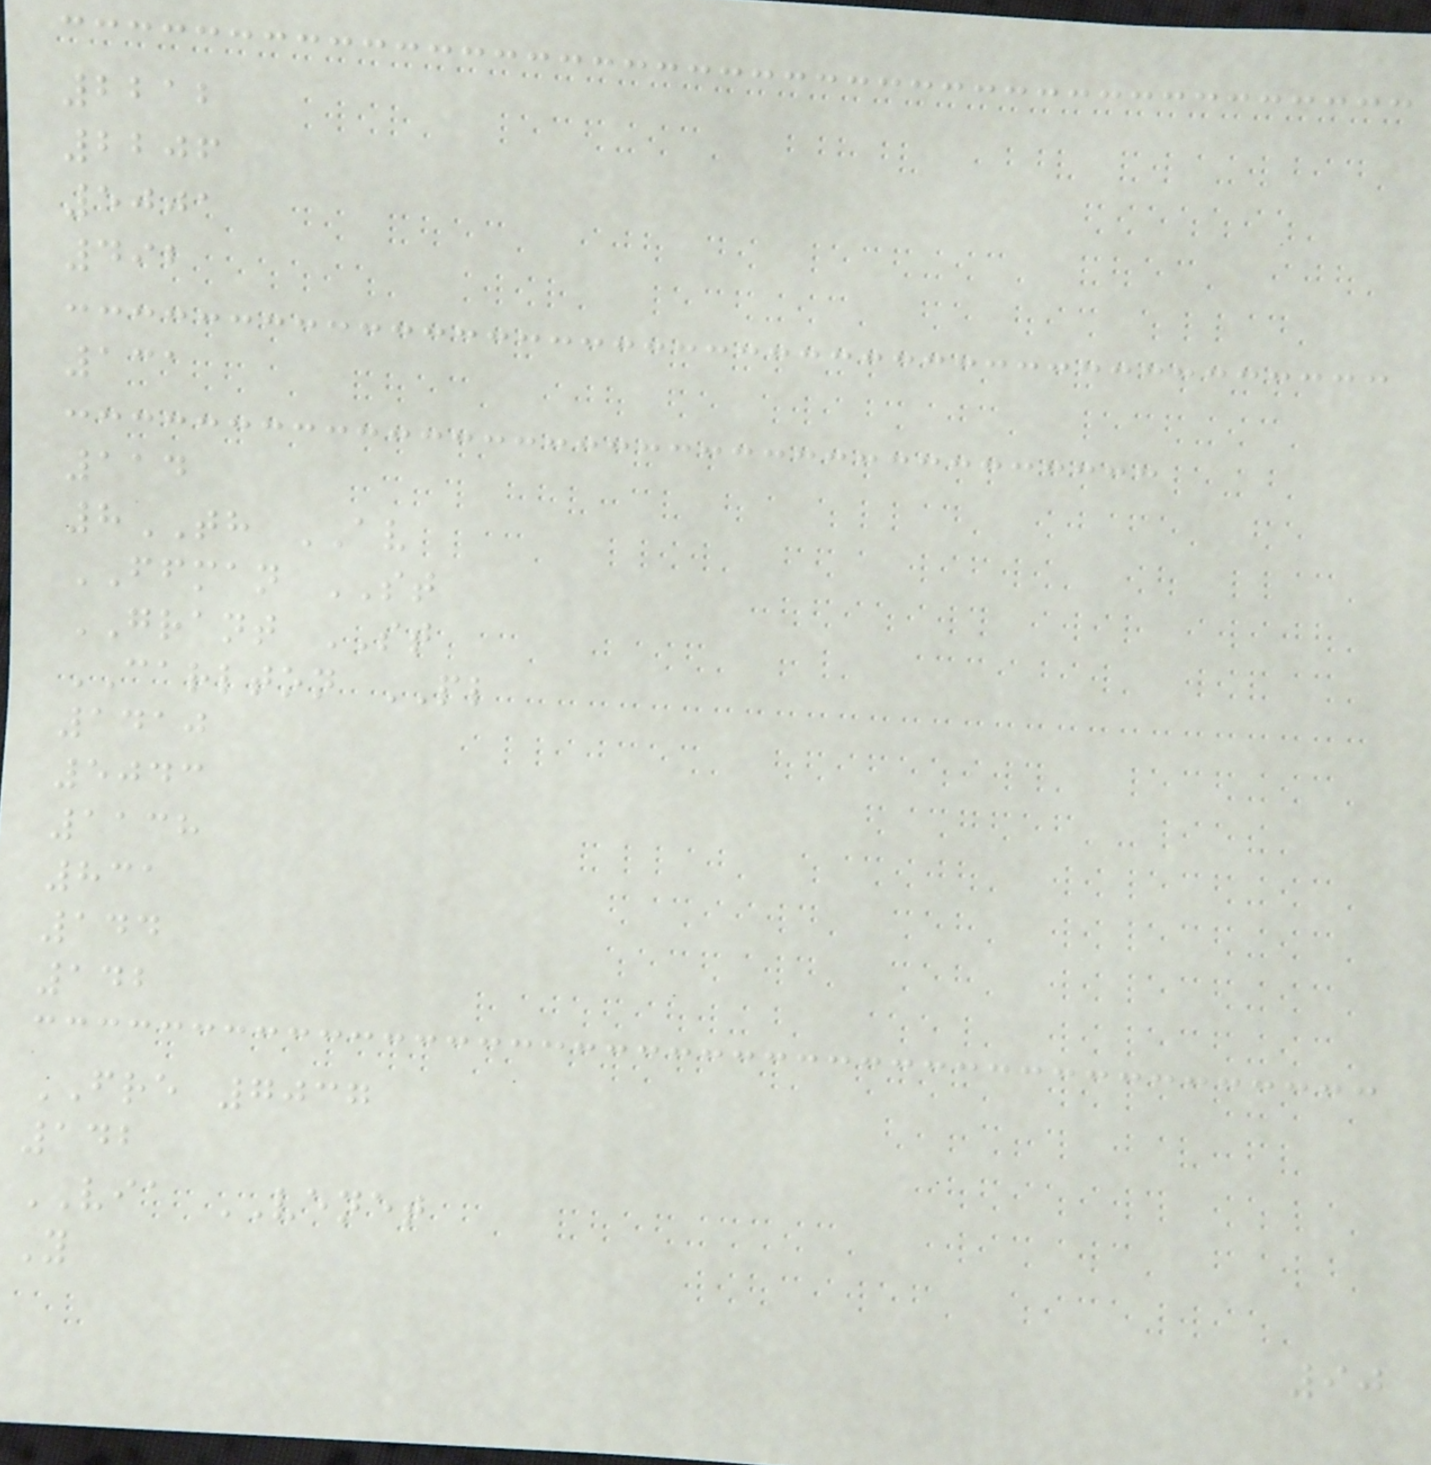2212
2206
5001
492
131
114
8TH AV
FFMAN ST
GRANT ST
CARLTON PL
1410
5043
1138
831
144
142
FRE 7037
142
VIA VENET
Y
90
